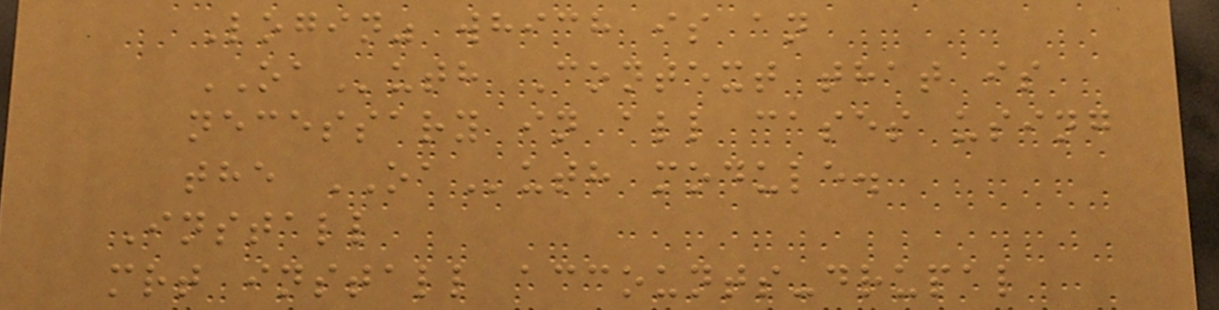Login" which is an
OAuth Context that is
necessary in all cases using
the OAuth module.
Install
mrt install accounts-drupal
